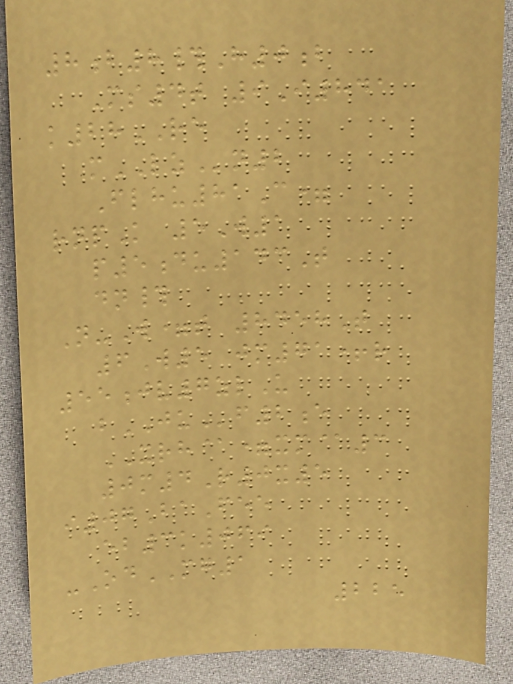8b8#H0b
Ms4t 9I841
k28RE
mLZn2
Flhu81C=
rnpK 5W1
p5du143T
dn#
N-W=t 8458T
6W5 jm71+r
55jv7zlU
bJUf2e
XRH@=xm@3
0m4R0x5
i07BaFee
eb3k069
-OdMG1
225
